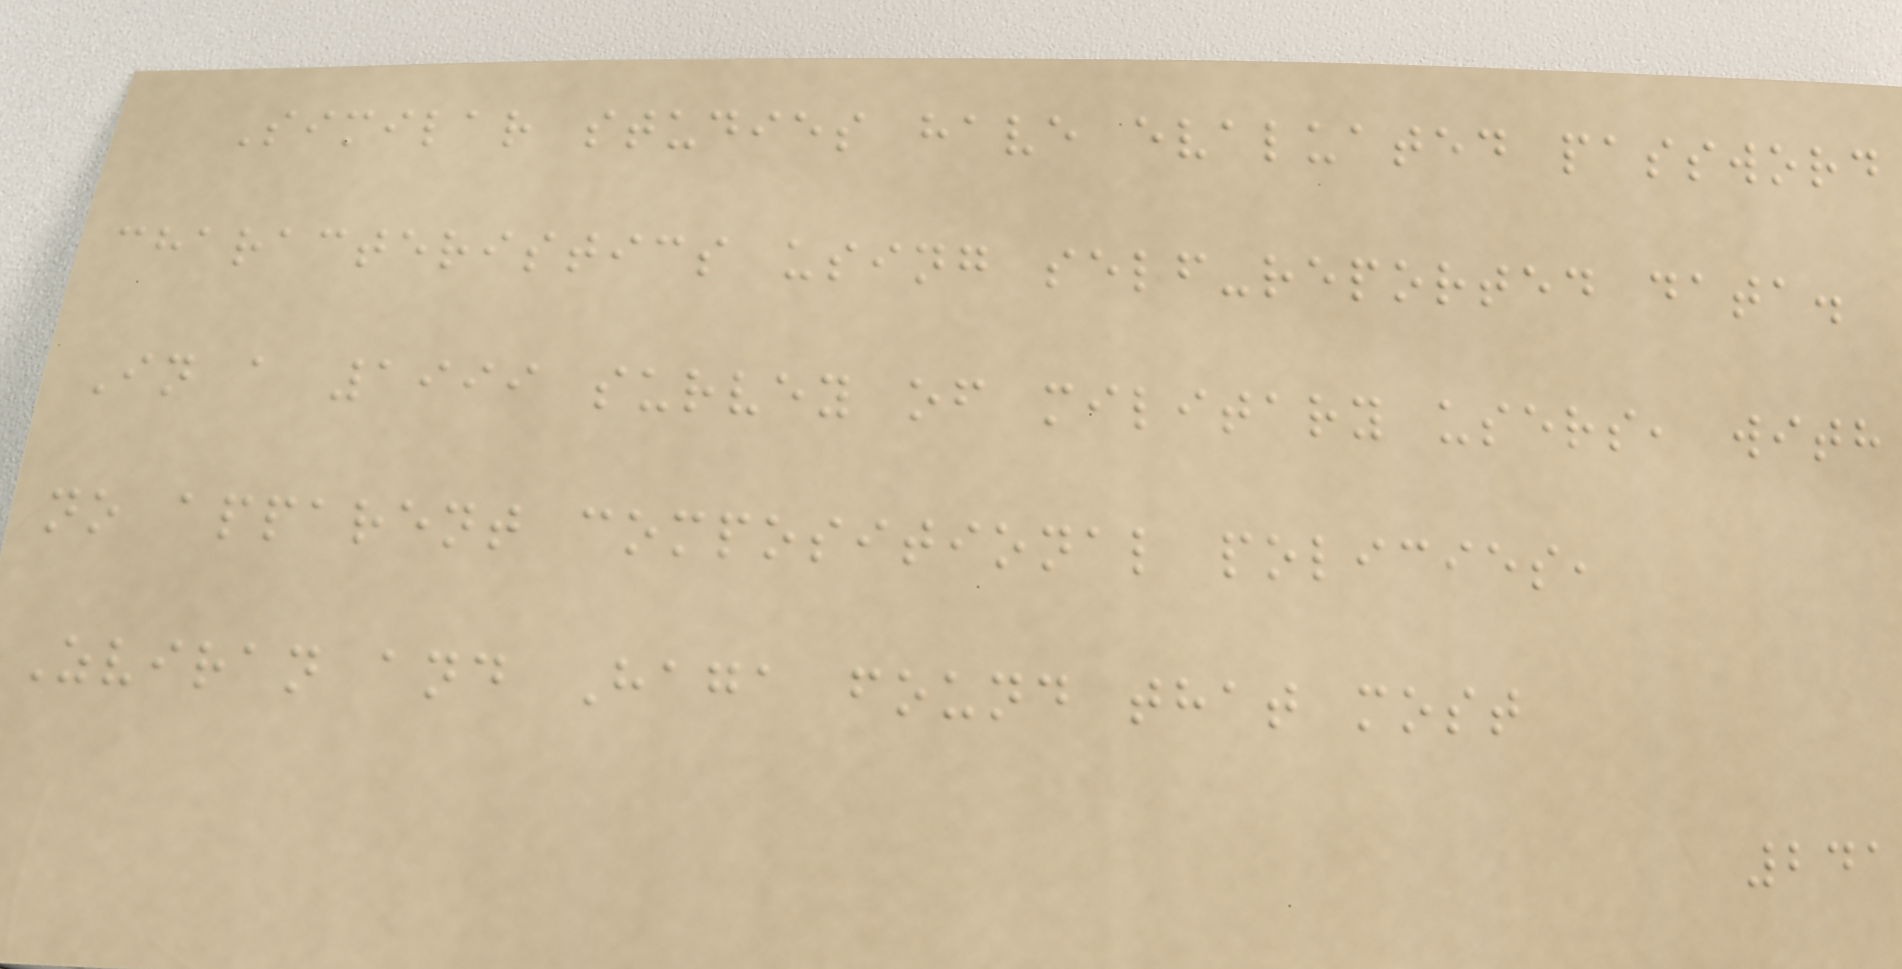Similar studies have evaluated password
characteristics using self-reported data.
In a 1999 survey of military users, with
no apparent compositional policies,
Zviran and Haga found that most
241
